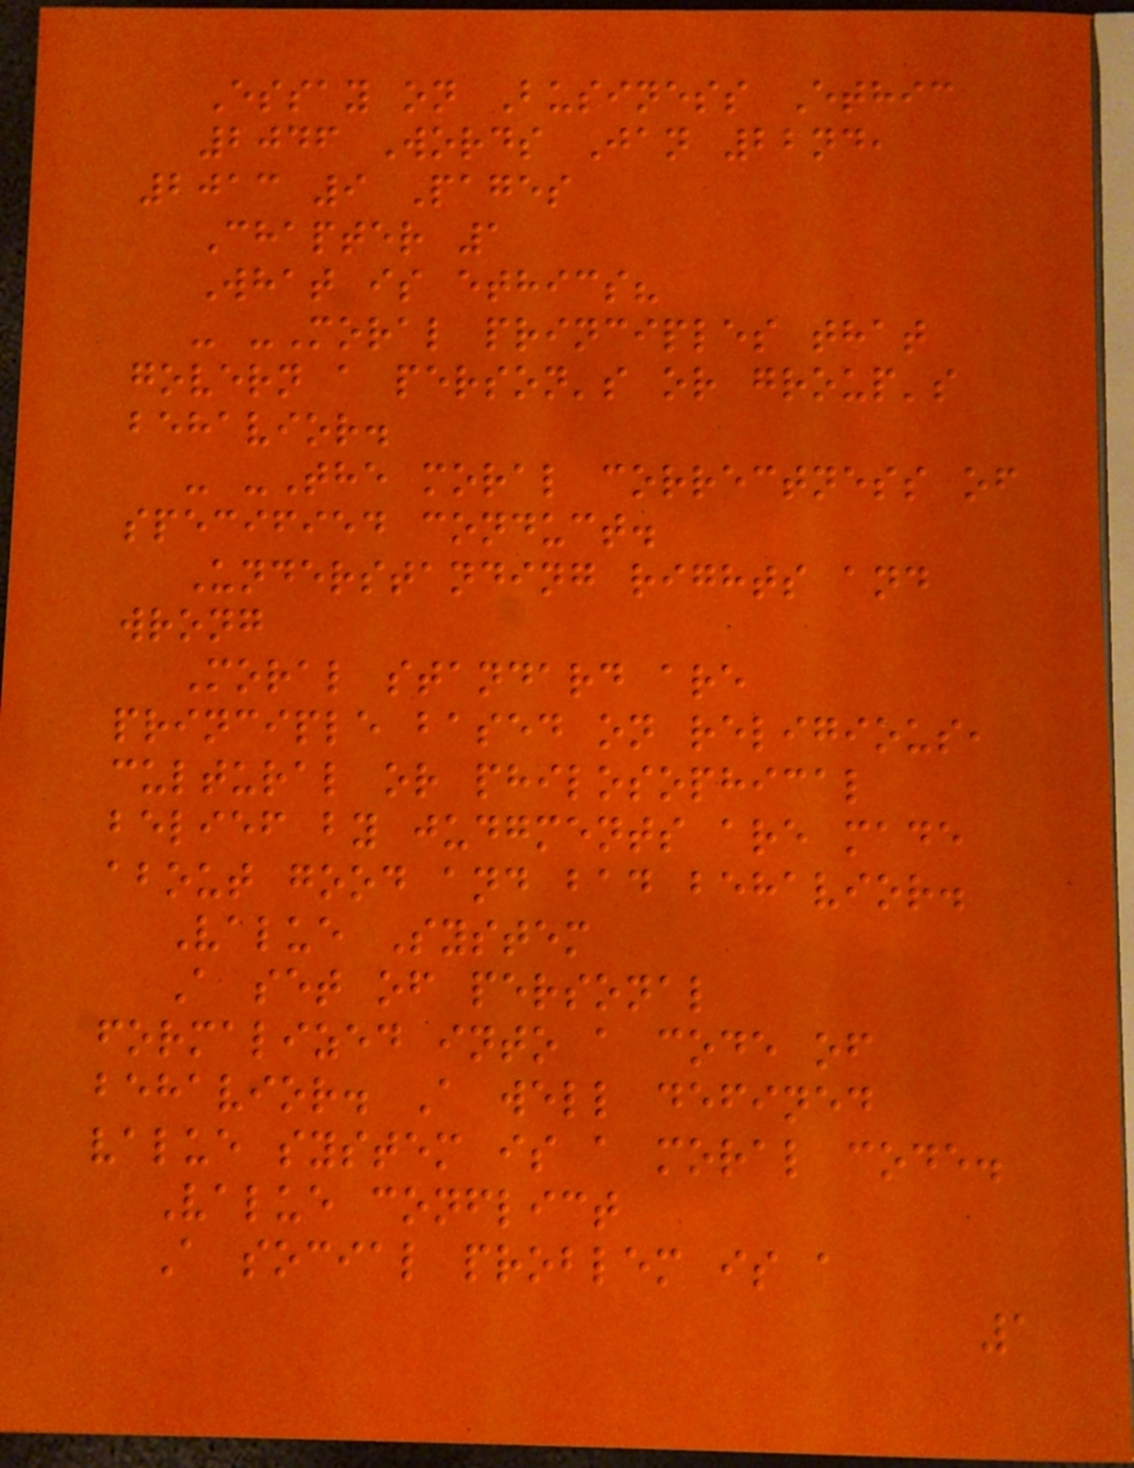Essay on Business Ethic
2046 Words Jan 22nd,
2013 9 Pages
Chapter 1
What is ethics?
- -Moral principles that
govern a person's or group's
behavior.
- -The moral correctness of
specified conduct.
Understanding rights and
wrong
Moral standard are
principle based on religious,
cultural or philosophical
belief by judgments are made
about good and bad behavior.
Value System
A set of personal
formalized into a code of
behavior. A well defined
value system is a moral code.
Value conflict
A social problem is a
1
